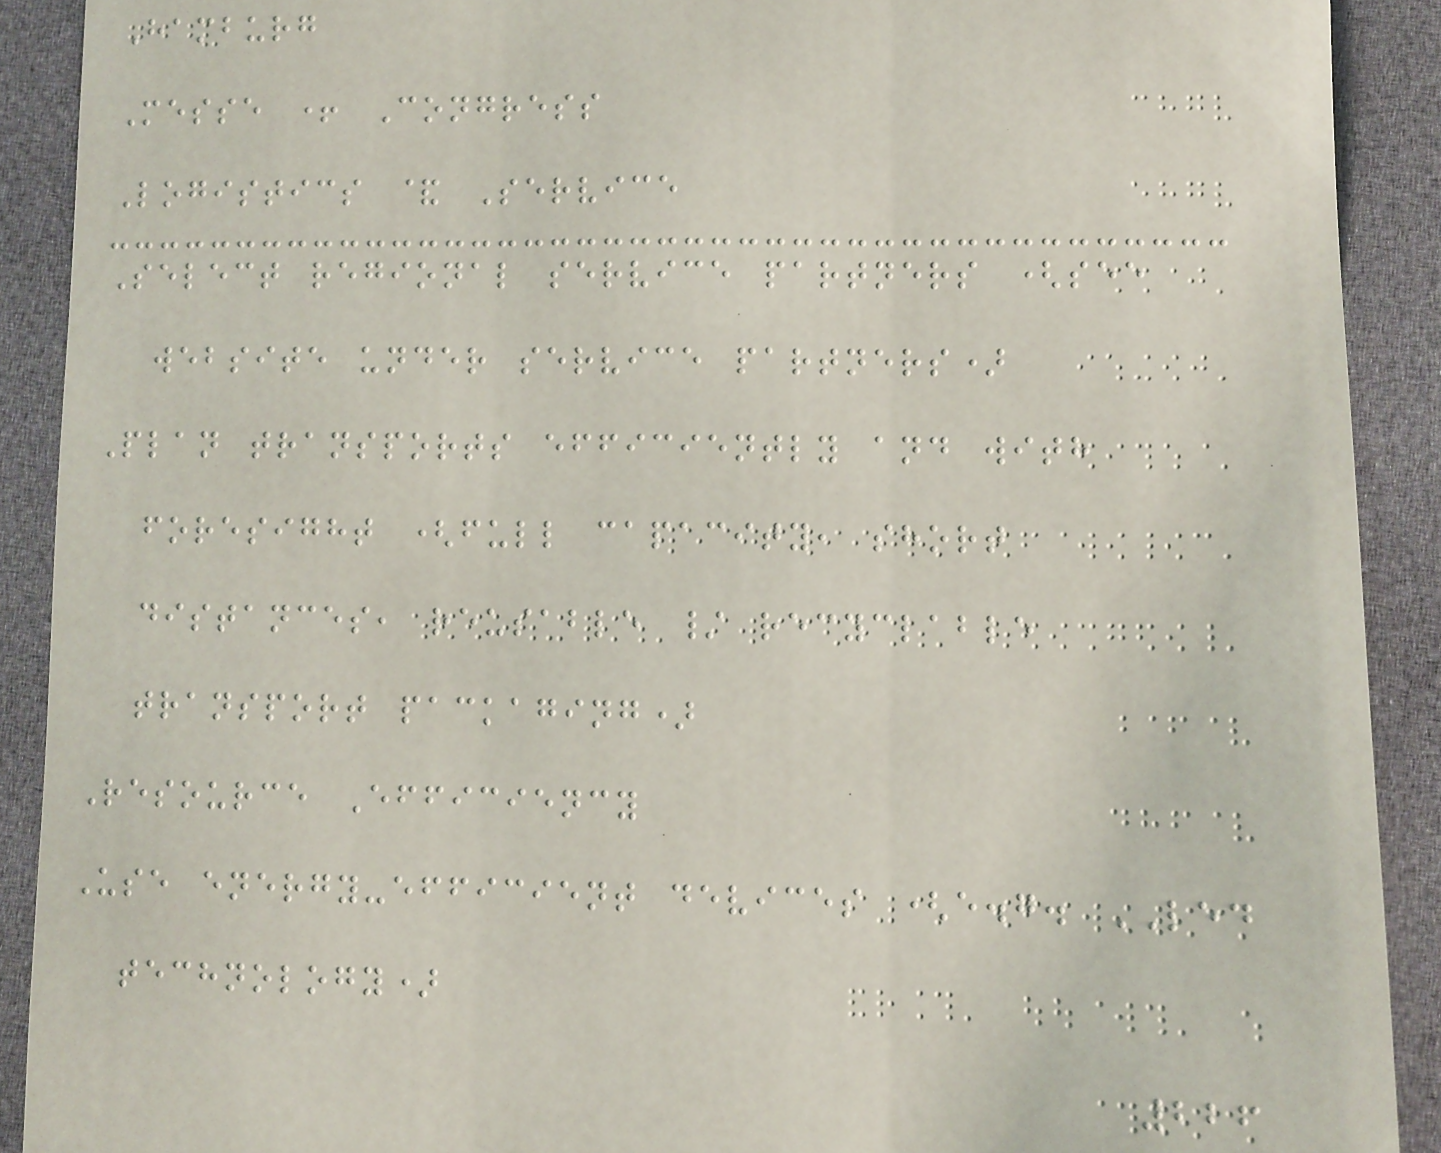Hamburg
Messe + Congress
Logistics & Service
Select regional service partners (see
website under service partners)
Plan transports efficiently and with
foresight (full capacity, short
distances, reusable / recyclable
transport packaging)
Resource Efficiency
Use energy-efficient devices (e.g. LED
technology)
226
